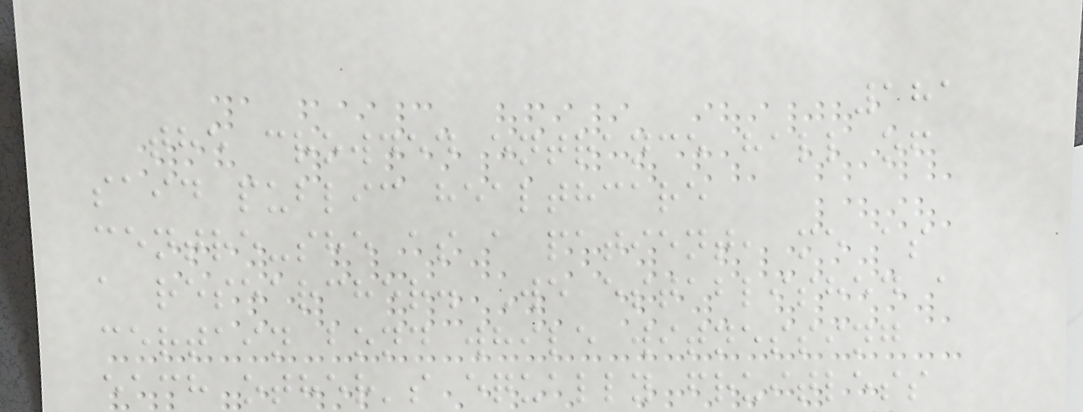181
the crowded entrance hall of
said public healthcare
centre-she as a patient, me as
a researcher. We established a
certain bond while witnessing
each other's equally fruitless
